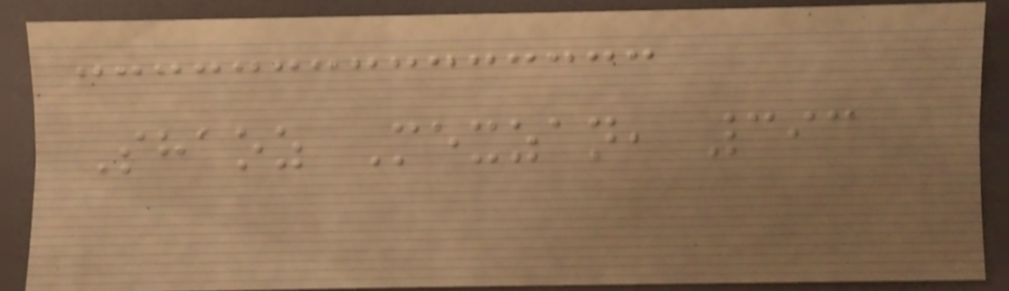Shaoz Mexzan, 393
